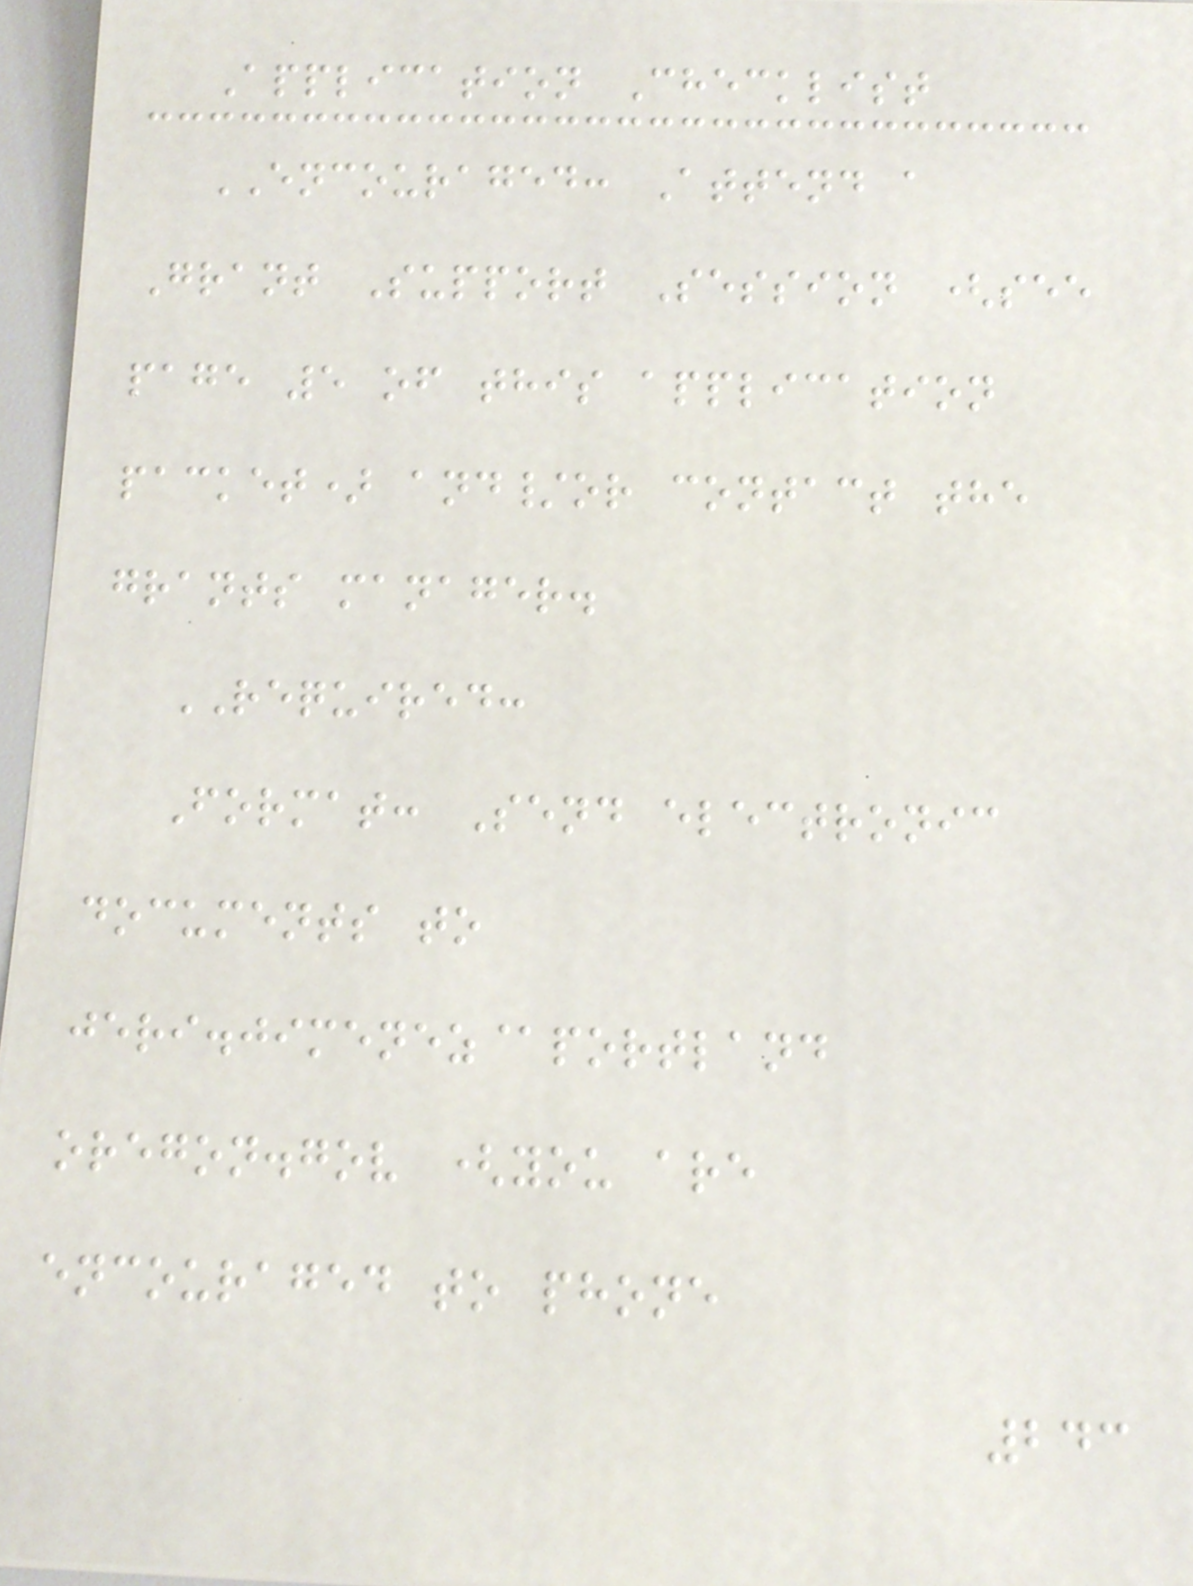Application Checklist
ENCOURAGED: Attend a
Grant Support Session (see
page 5 of this application
packet) and/or contact the
grants manager.
REQUIRED:
Format: Send electronic
documents to
jeri.jimenez@portland
oregon.gov (you are
encouraged to phone
243
